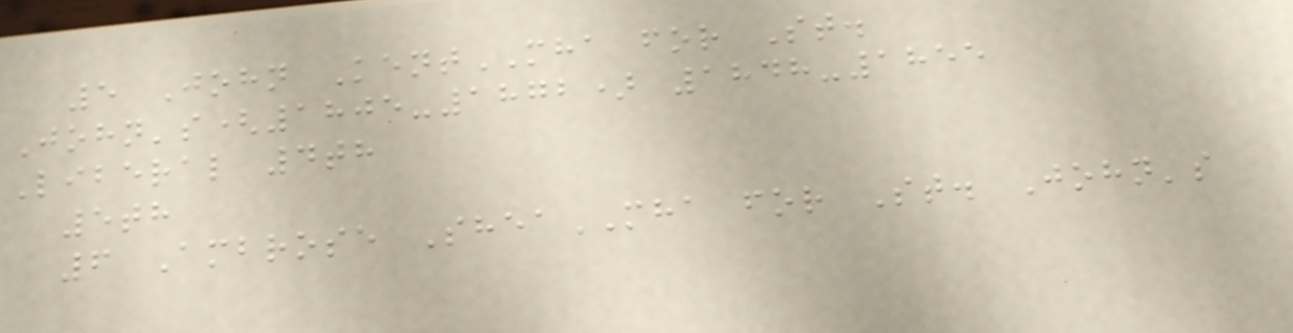5 John KentMHA for St.
John's(1805-1872) 1848-1855
Liberal 4th
5th
6 Ambrose SheaMHA for St. John's
